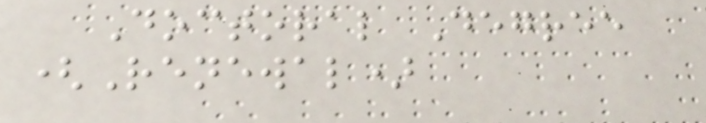Doctoral Degree
(Renewal)
